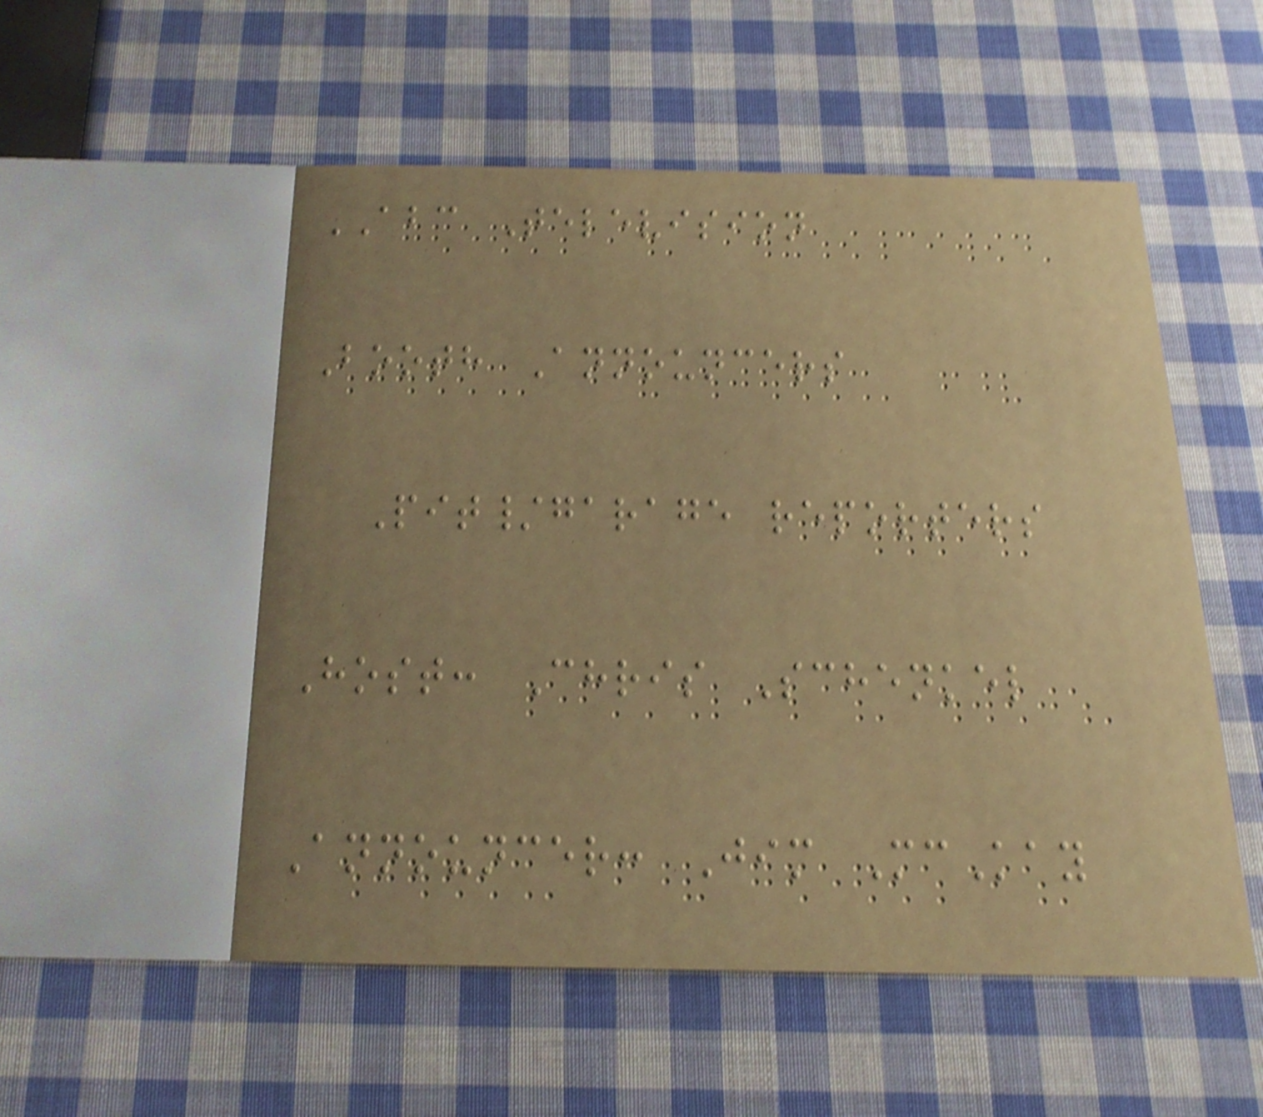ABC Television
Booth Announcers
Pit/garage reporters
Host: Chris Schenkel
Announcer: Jim McKay
